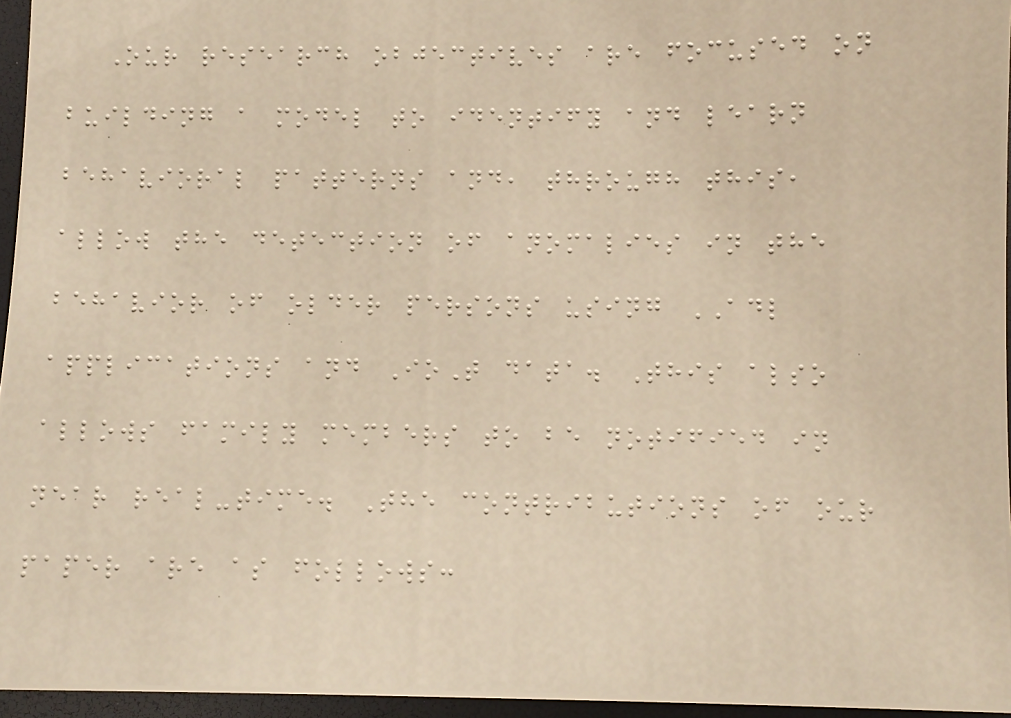Our research objectives are focused on
building a model to identify and learn
behavioral patterns and, through this,
allow the detection of anomalies in the
behavior of older persons using ADL
applications and IoT data. This also
allows family members to be notified in
near real-time. The contributions of our
paper are as follows:
